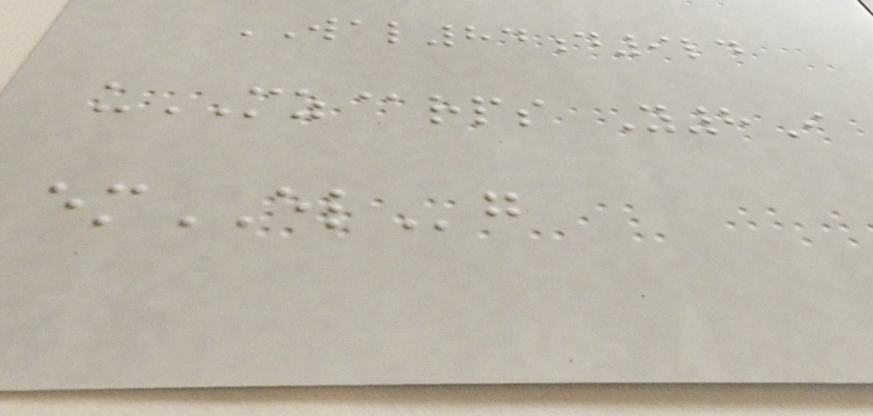WAL84d9ld
uMZ@rps Y8I
emELg
